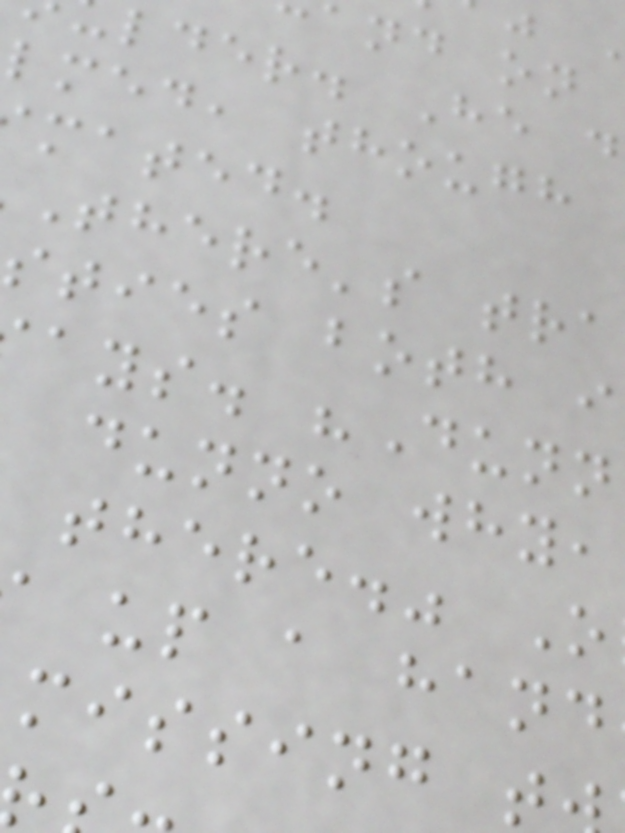lder. He d
lmed, though
mated.
There's tra
sties both i
ays. "Dunn
dunno why,
there." O
up a hand
missing t
